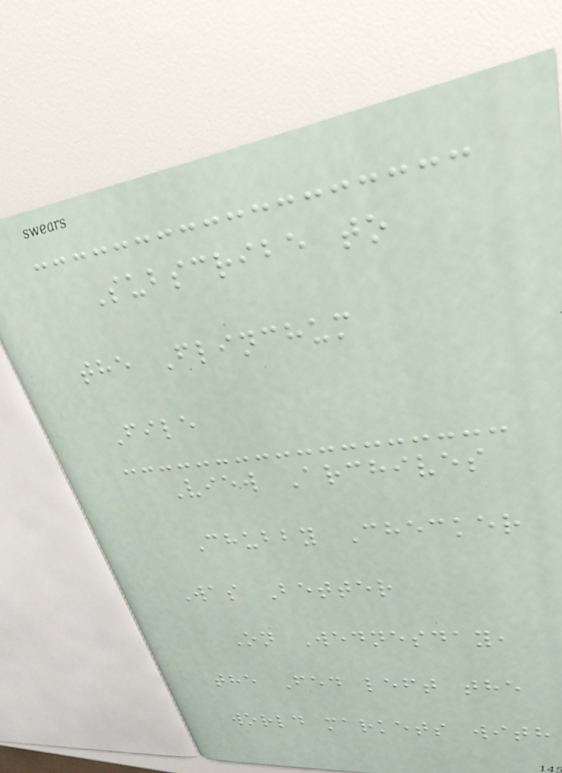Subscribe to
the Flinchum
File
View Archives
Chubby Checker
Was Better
On Wednesday,
the Fed left the
world markets with
